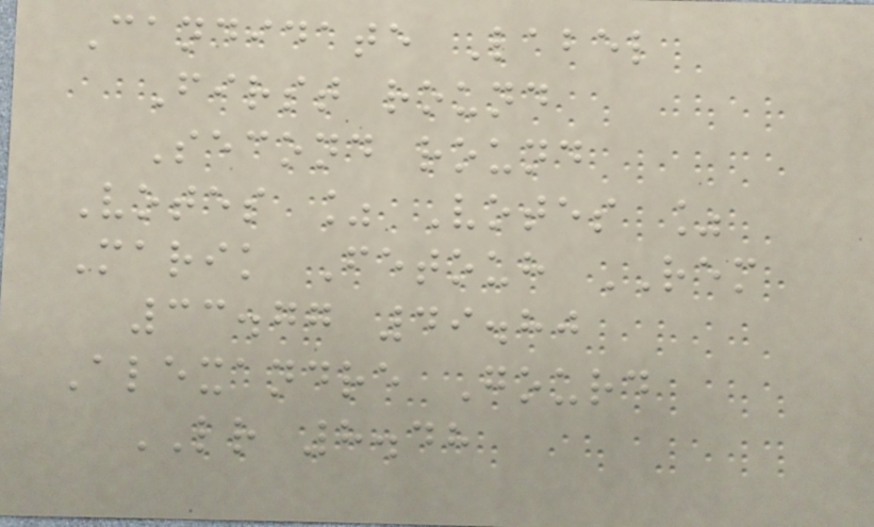Candidate Label
First round
Second round
Votes % Votes %
Marik Fetouh REM
33.77 49.80
Alexandre Gourd
LR 8.48
